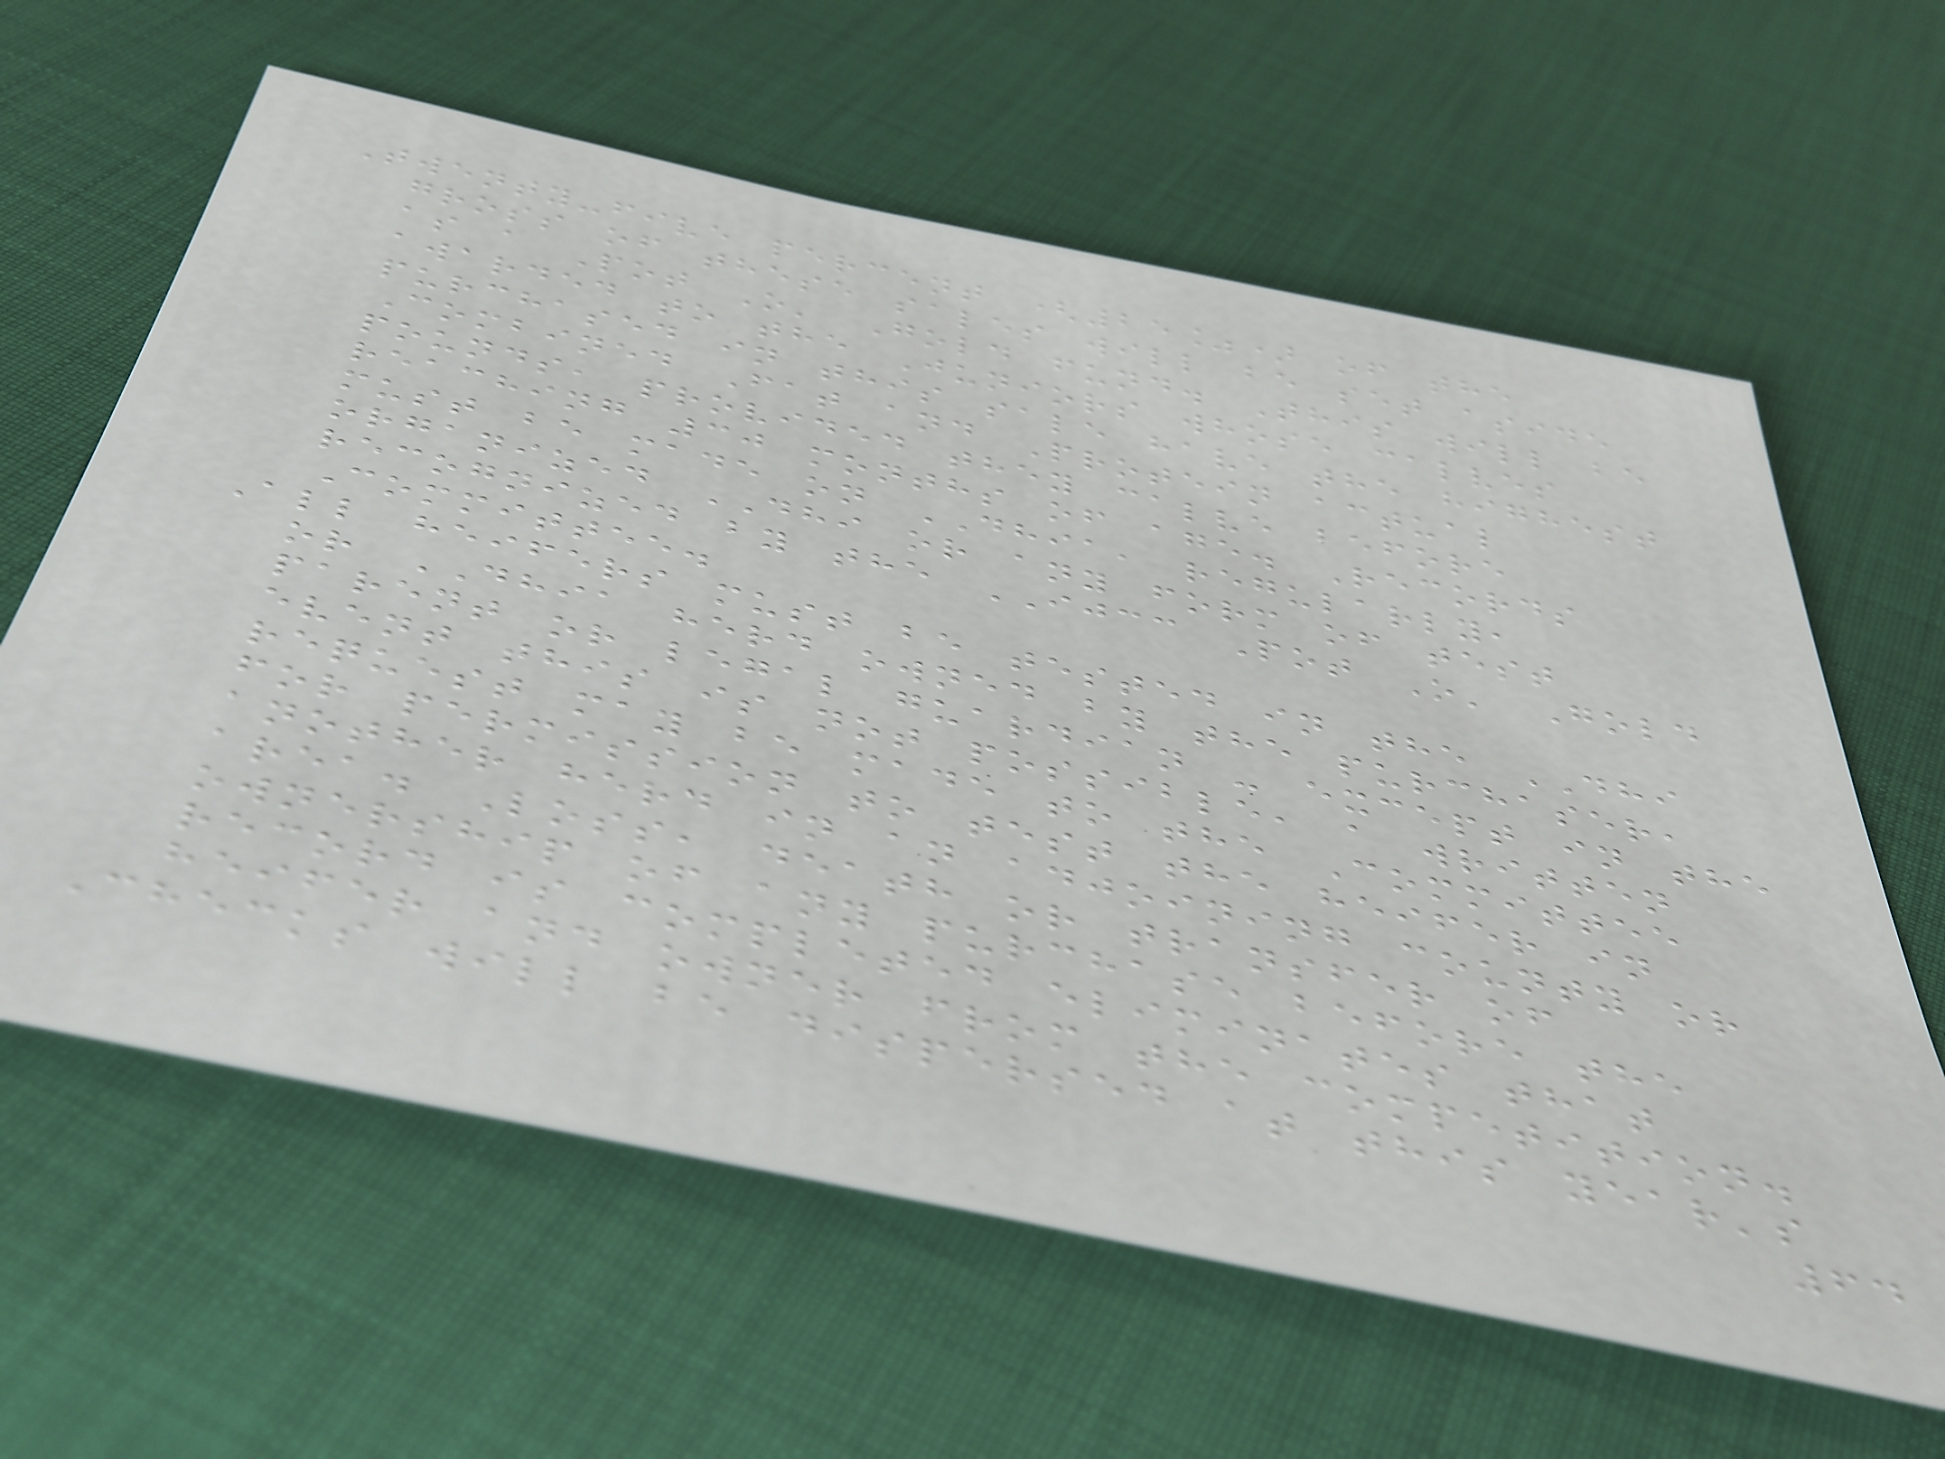Twenty-five percent (25%) of the
gross of these sales will be set aside
as a Pot O' Gold fund. This will be
awarded to the Juniors whose calves
purchased in this sale have the highest
Combined Fat and Protein actual
pounds, provided they calve before
reaching 30 months of age. Records
must be made on DHIA, regularly,
organized DHI or any form of test
recognized by the IJCC Pot O' Gold
Committee.
All heifers must be tested in the DHI
or DHIA herd owned by the purchaser,
parent or legal guardian - except in the
event this is not possible, a written
request may be made to the Committee
for permission to test the heifer in
another herd in an adjoining county or
area. Loss, death or transfer of
ownership of any purchase before the
record is completed eliminates that
heifer and owner from the competition.
Checks will be dispersed at this year's
64
